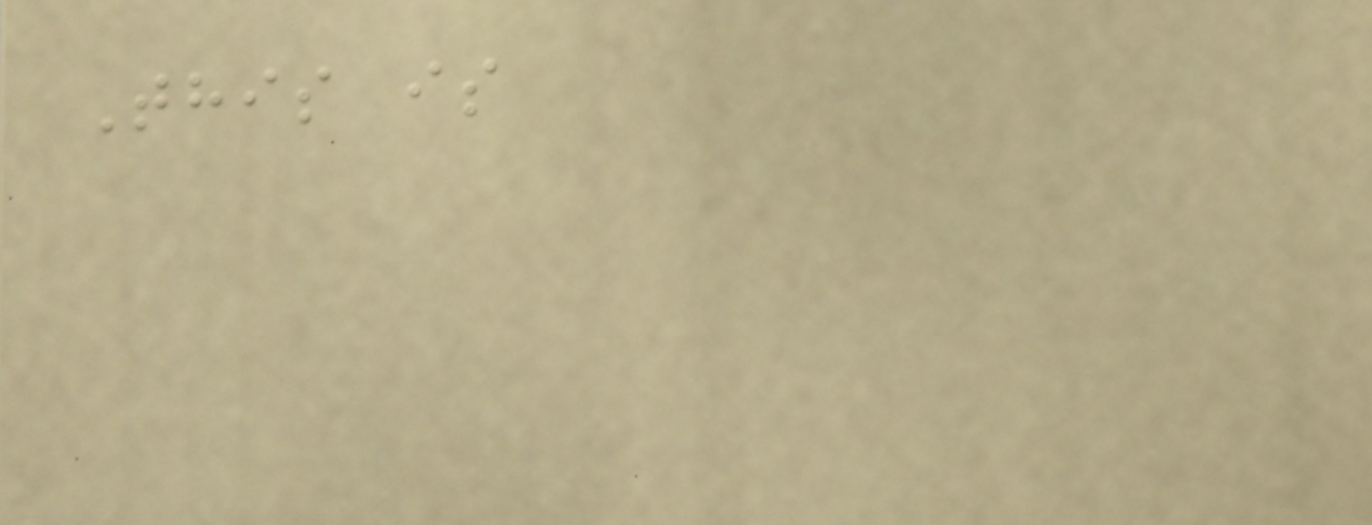This is
